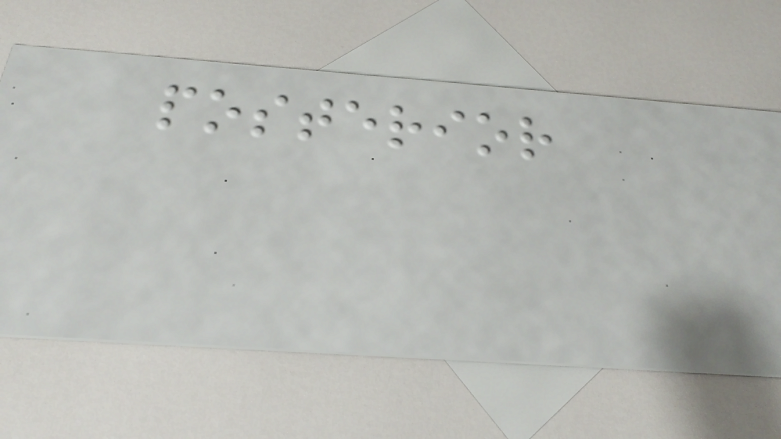posterior
